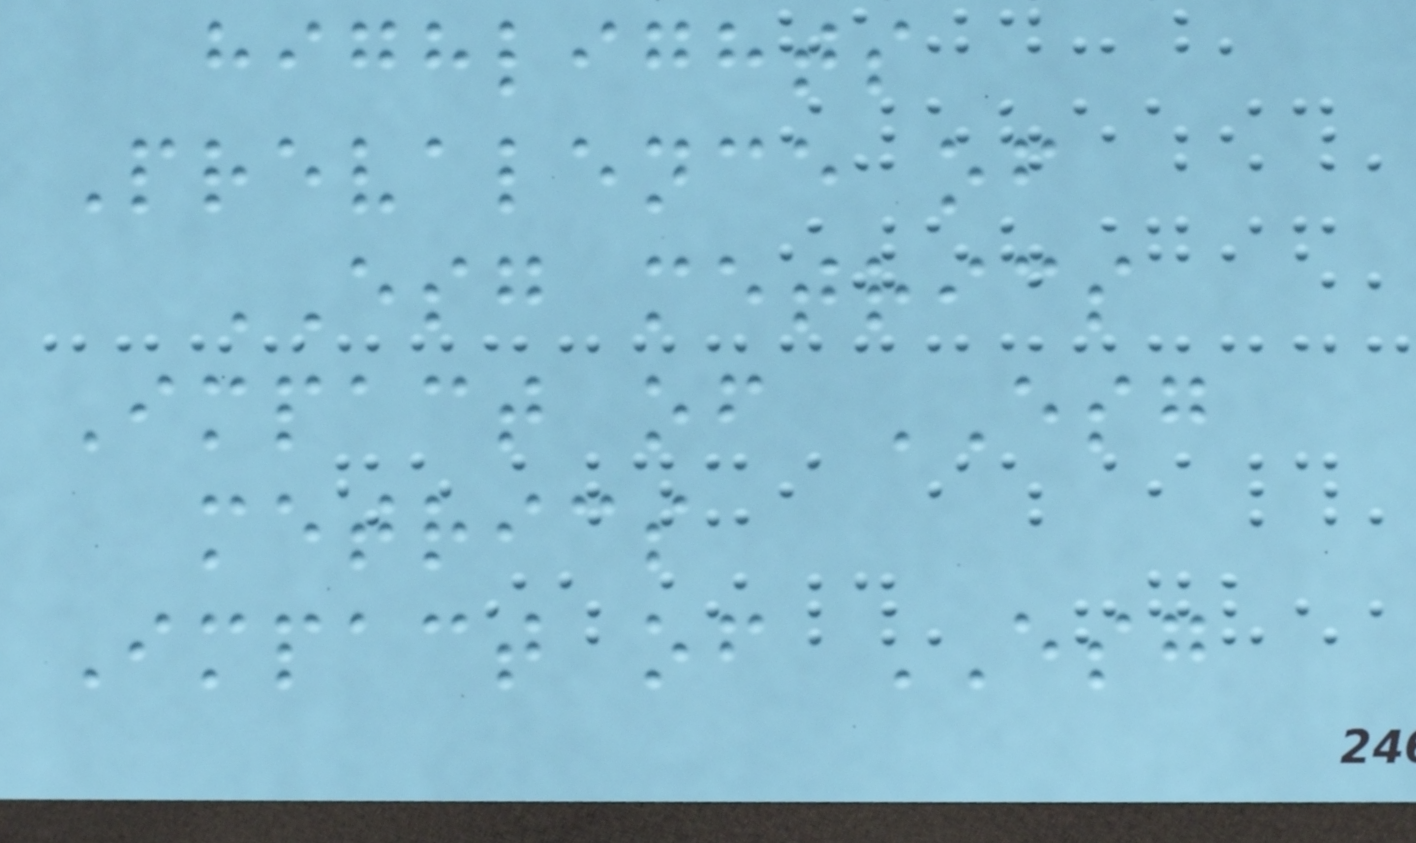highlights
Prevalence of
ESG metrics
Impact of ESG
metrics
Impact of ESG
